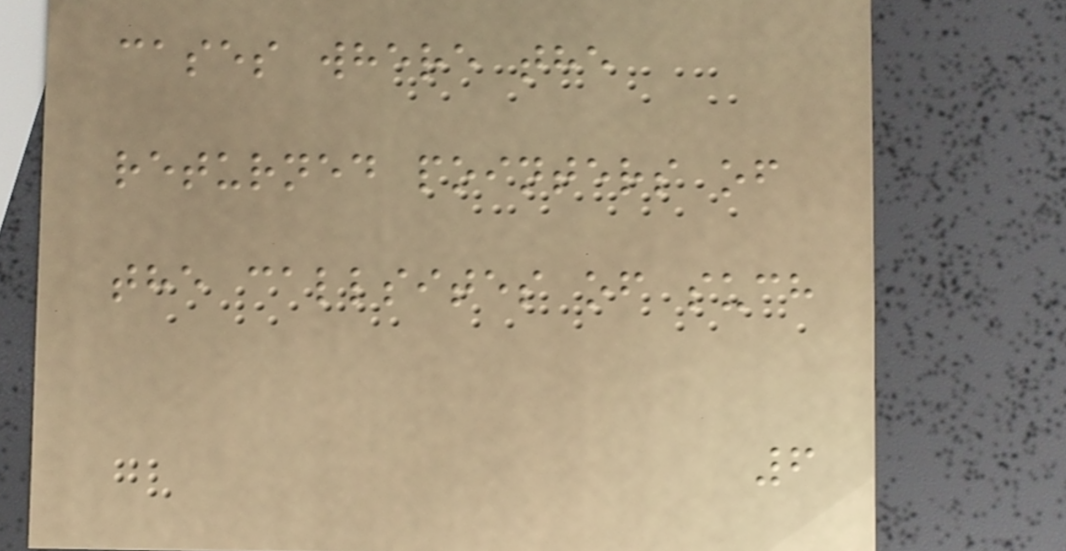cases where the
returned pointers of
the callsites of such
6
